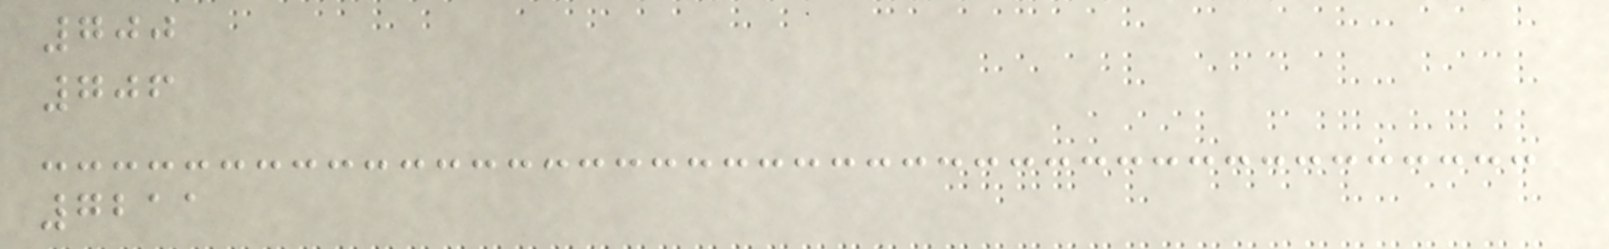700
706
7211
